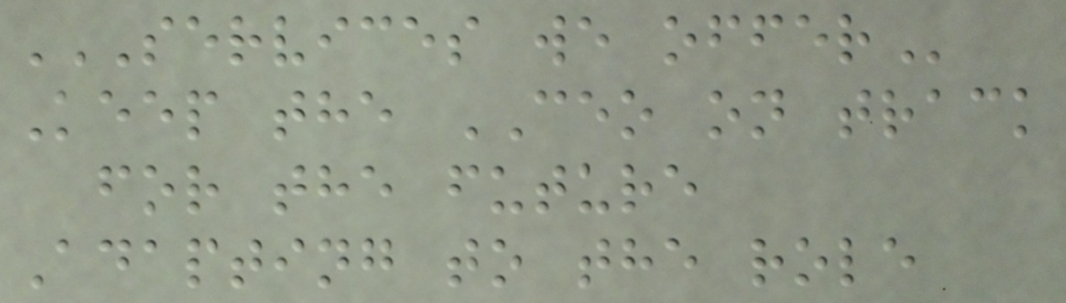SERVICES WE OFFER
Keep the CEO on track
for the future
Adapting to the role
